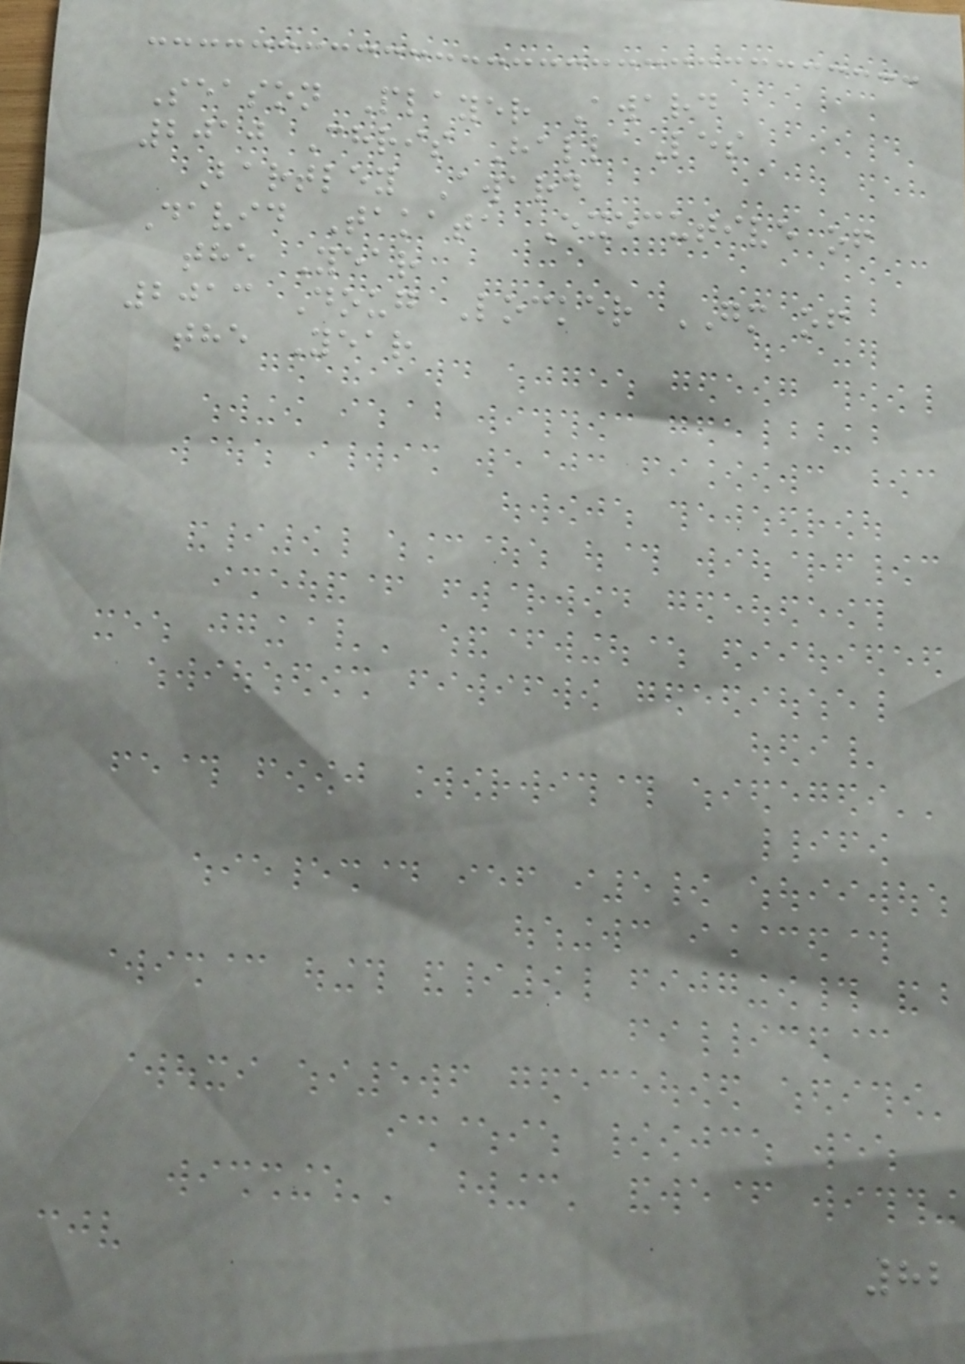Season Player Award
2010 Chris Hall Les
Bartley Award
David Takata Executive of
the Year
2013 Doug Locker GM of
the Year
82
